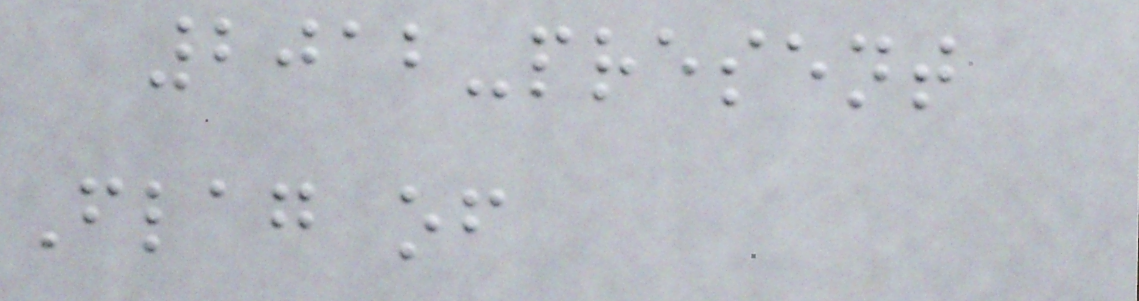2012-present
Flag of
